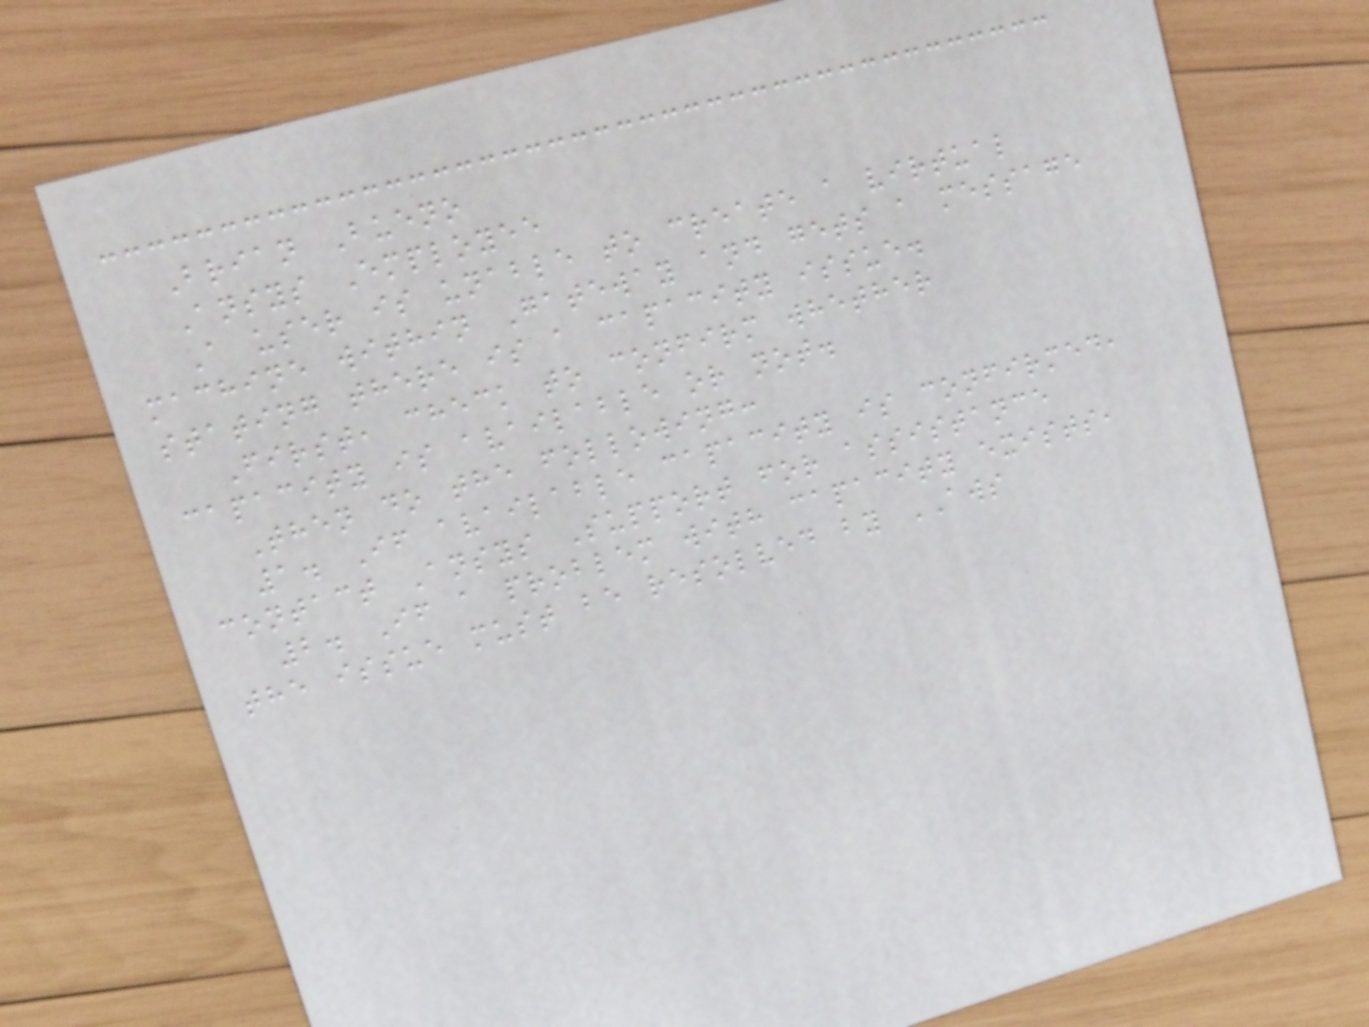Brian Bueno
Ansys Employee
A user is unable to create a virtual
machine within Gateway and gets a message
stating there is a capacity issue.
First, check to confirm whether
capacity is available or not.
Then do the following:
1. If available capacity is confirmed,
contact Ansys Support for assistance
2. If a problem with capacity exists,
the issue must be resolved by AWS
